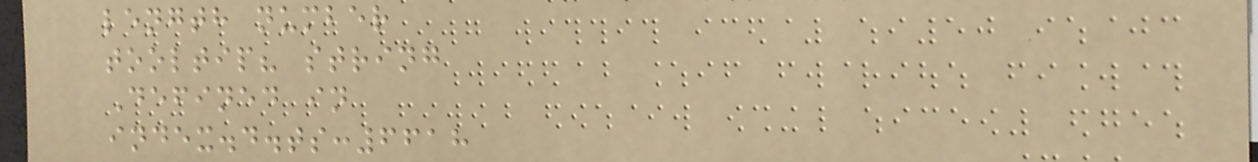length number
tooltip? string
Defined in
index.d.ts:6618
